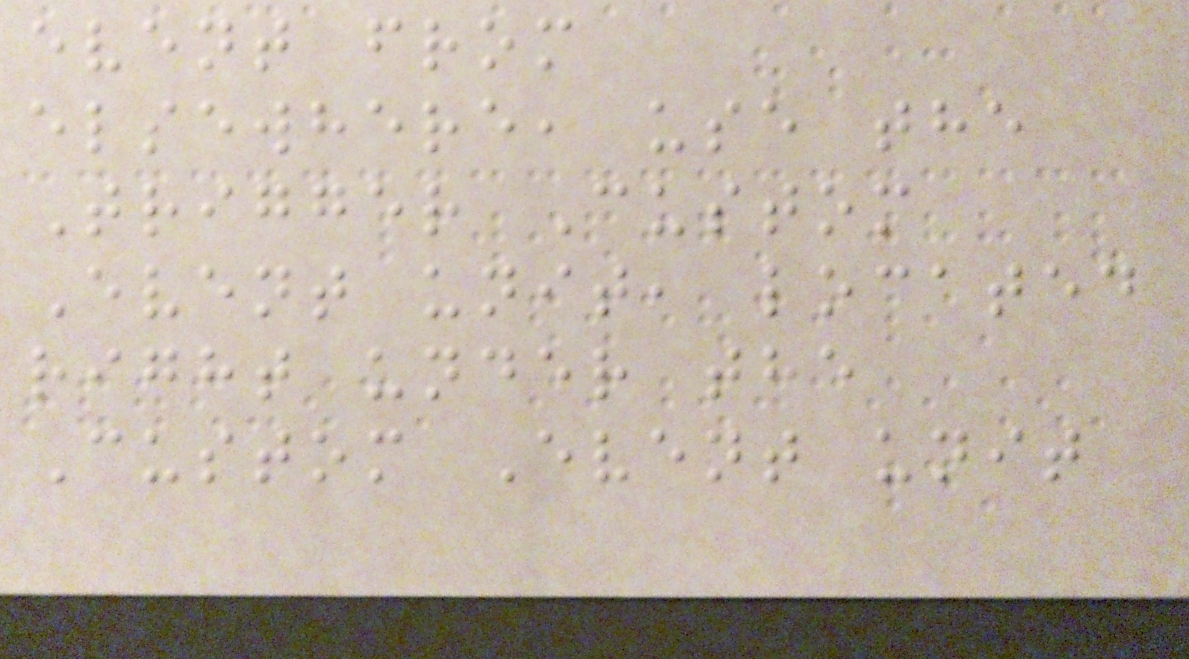event from
elsewhere, use the
Trigger Custom
Event unit, located
right under the
Custom Event unit
